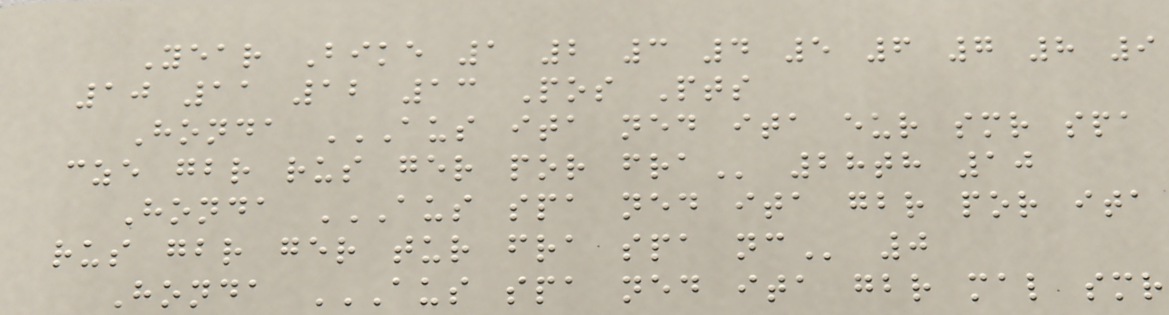Year Bike 1 2 3 4 5 6 7 8 9
10 11 12 13 Pos Pts
Honda AUS ITA NED ITA EUR SMR SPA
CZE GBR RUS GER POR FRA 28th 10
Honda AUS SPA NED ITA GBR POR ITA
RUS GBR GER TUR FRA SPA NC 0
Honda AUS SPA NED ITA GBR MAL SMR
